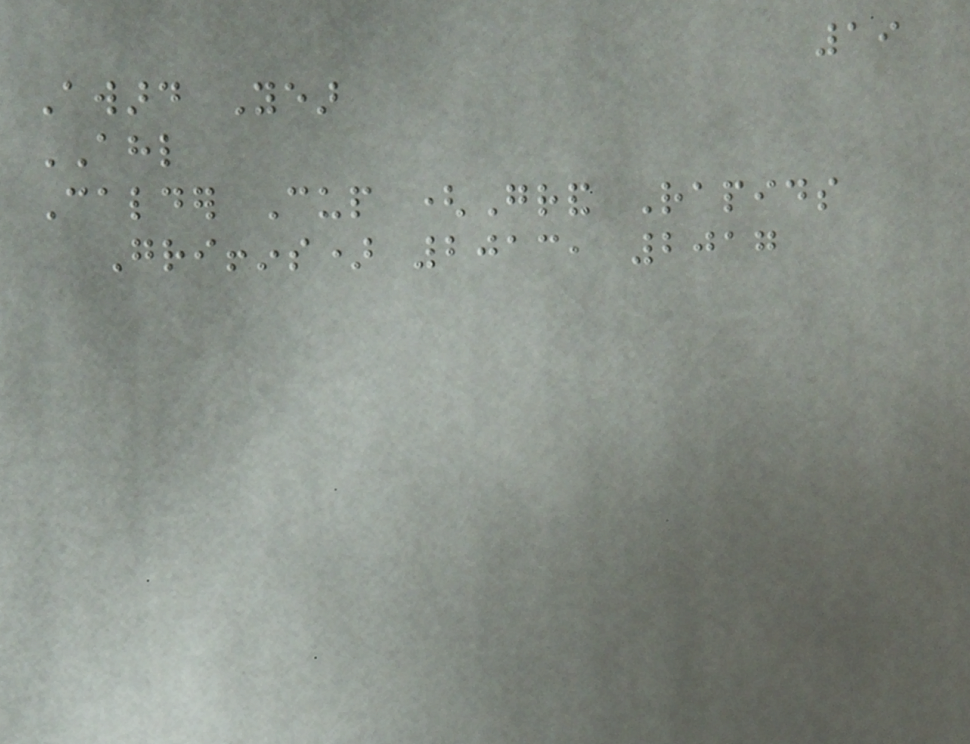19
Award Year
AHL
Calder Cup (Grand Rapids
Griffins) 2013, 2017
